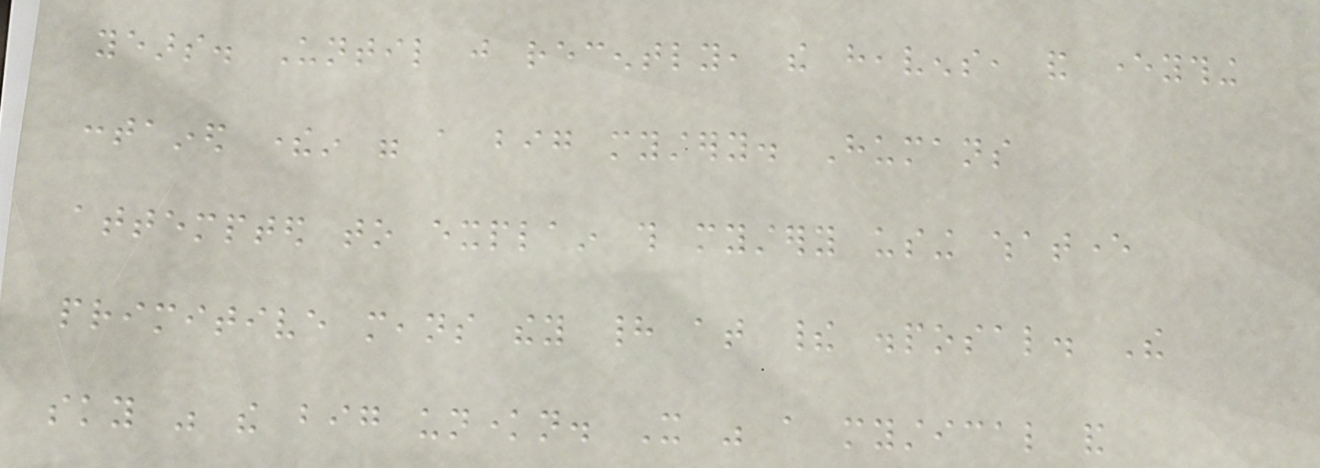years. Until just recently, the heavens, and everything
contained therein were a big mystery. Humans
attempted to explain this mystery using whatever
primitive means they had at their disposal. The
sky was the big unknown. It was a mystical and
